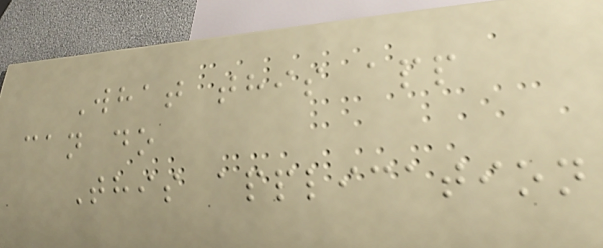What this app
can do
This application
